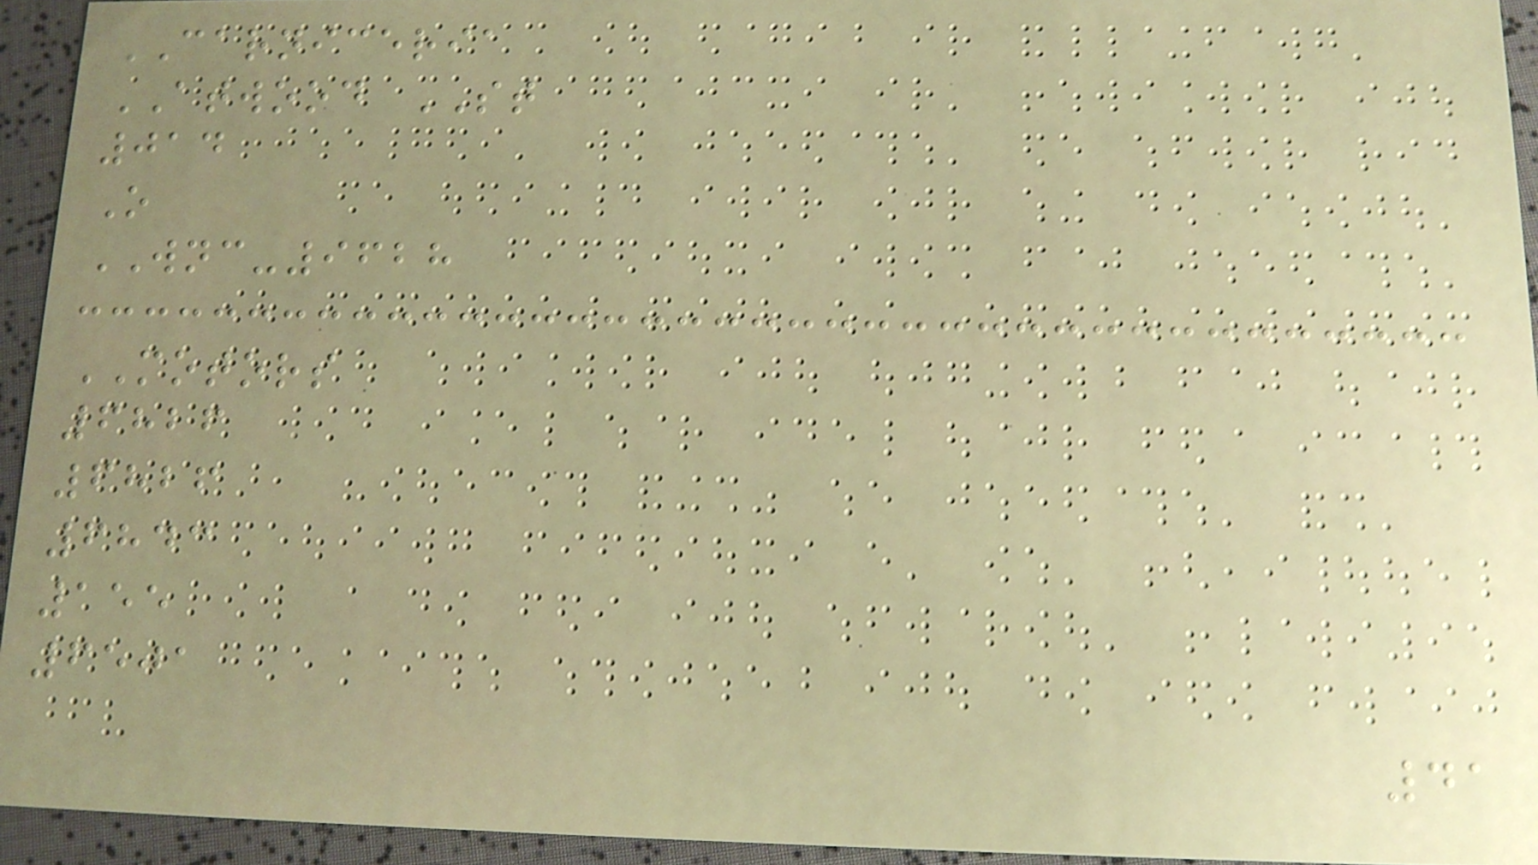CARNICERIA
ATWOOD ST
014
O
WNC-9628
MOTORS
6826
6826
6843
155
6501
41
